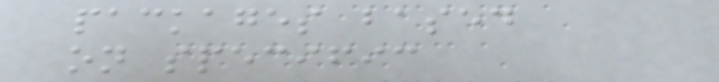packages based
on specific
